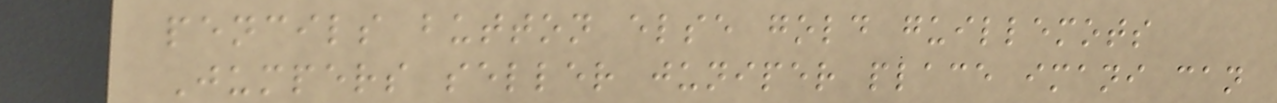pencils button else gold guillemots
Jumpers seller juniper place imani can
